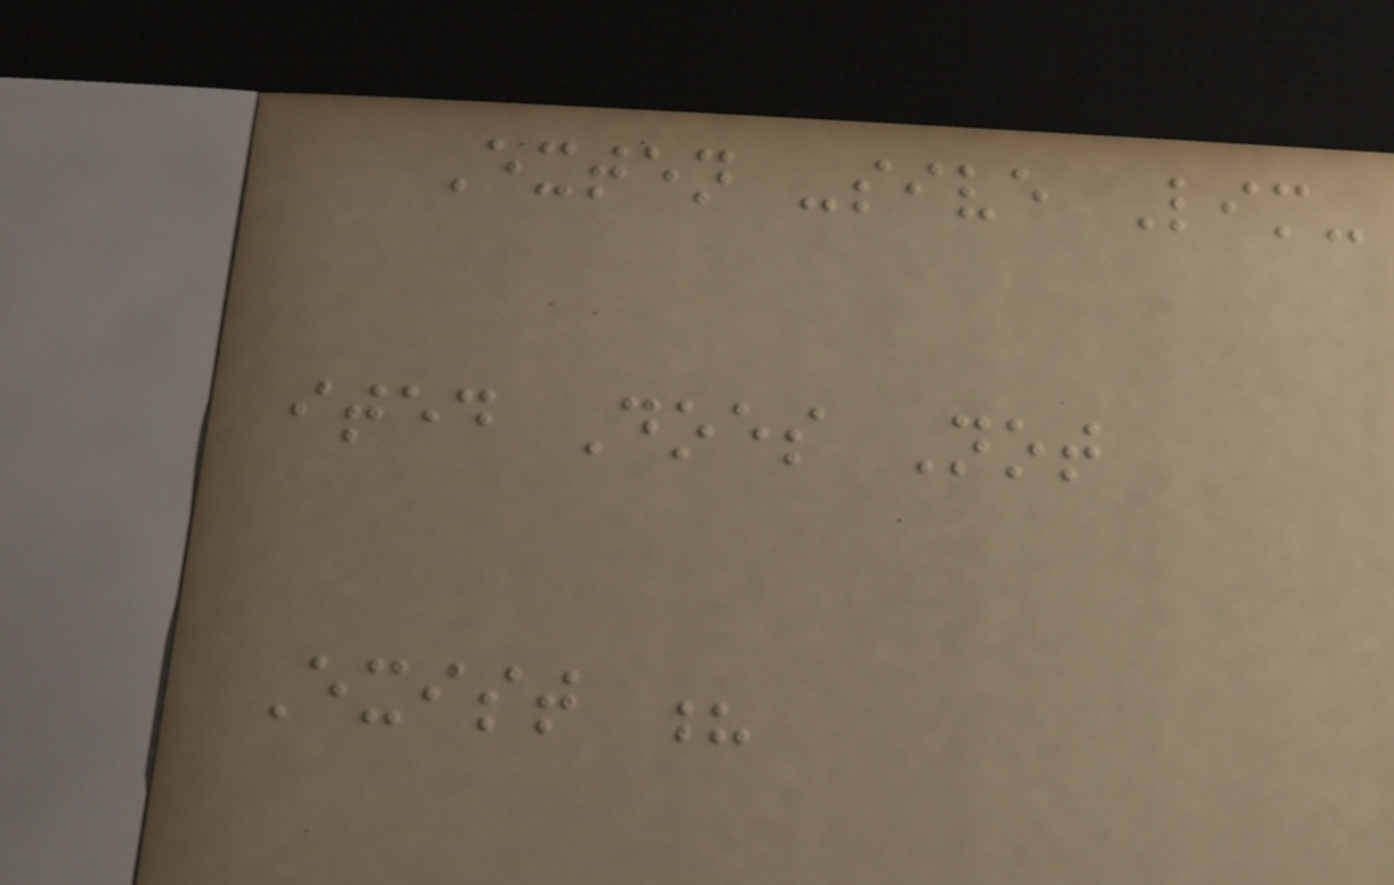Exten -sive Lim-
ited Does Not
Exist ?
